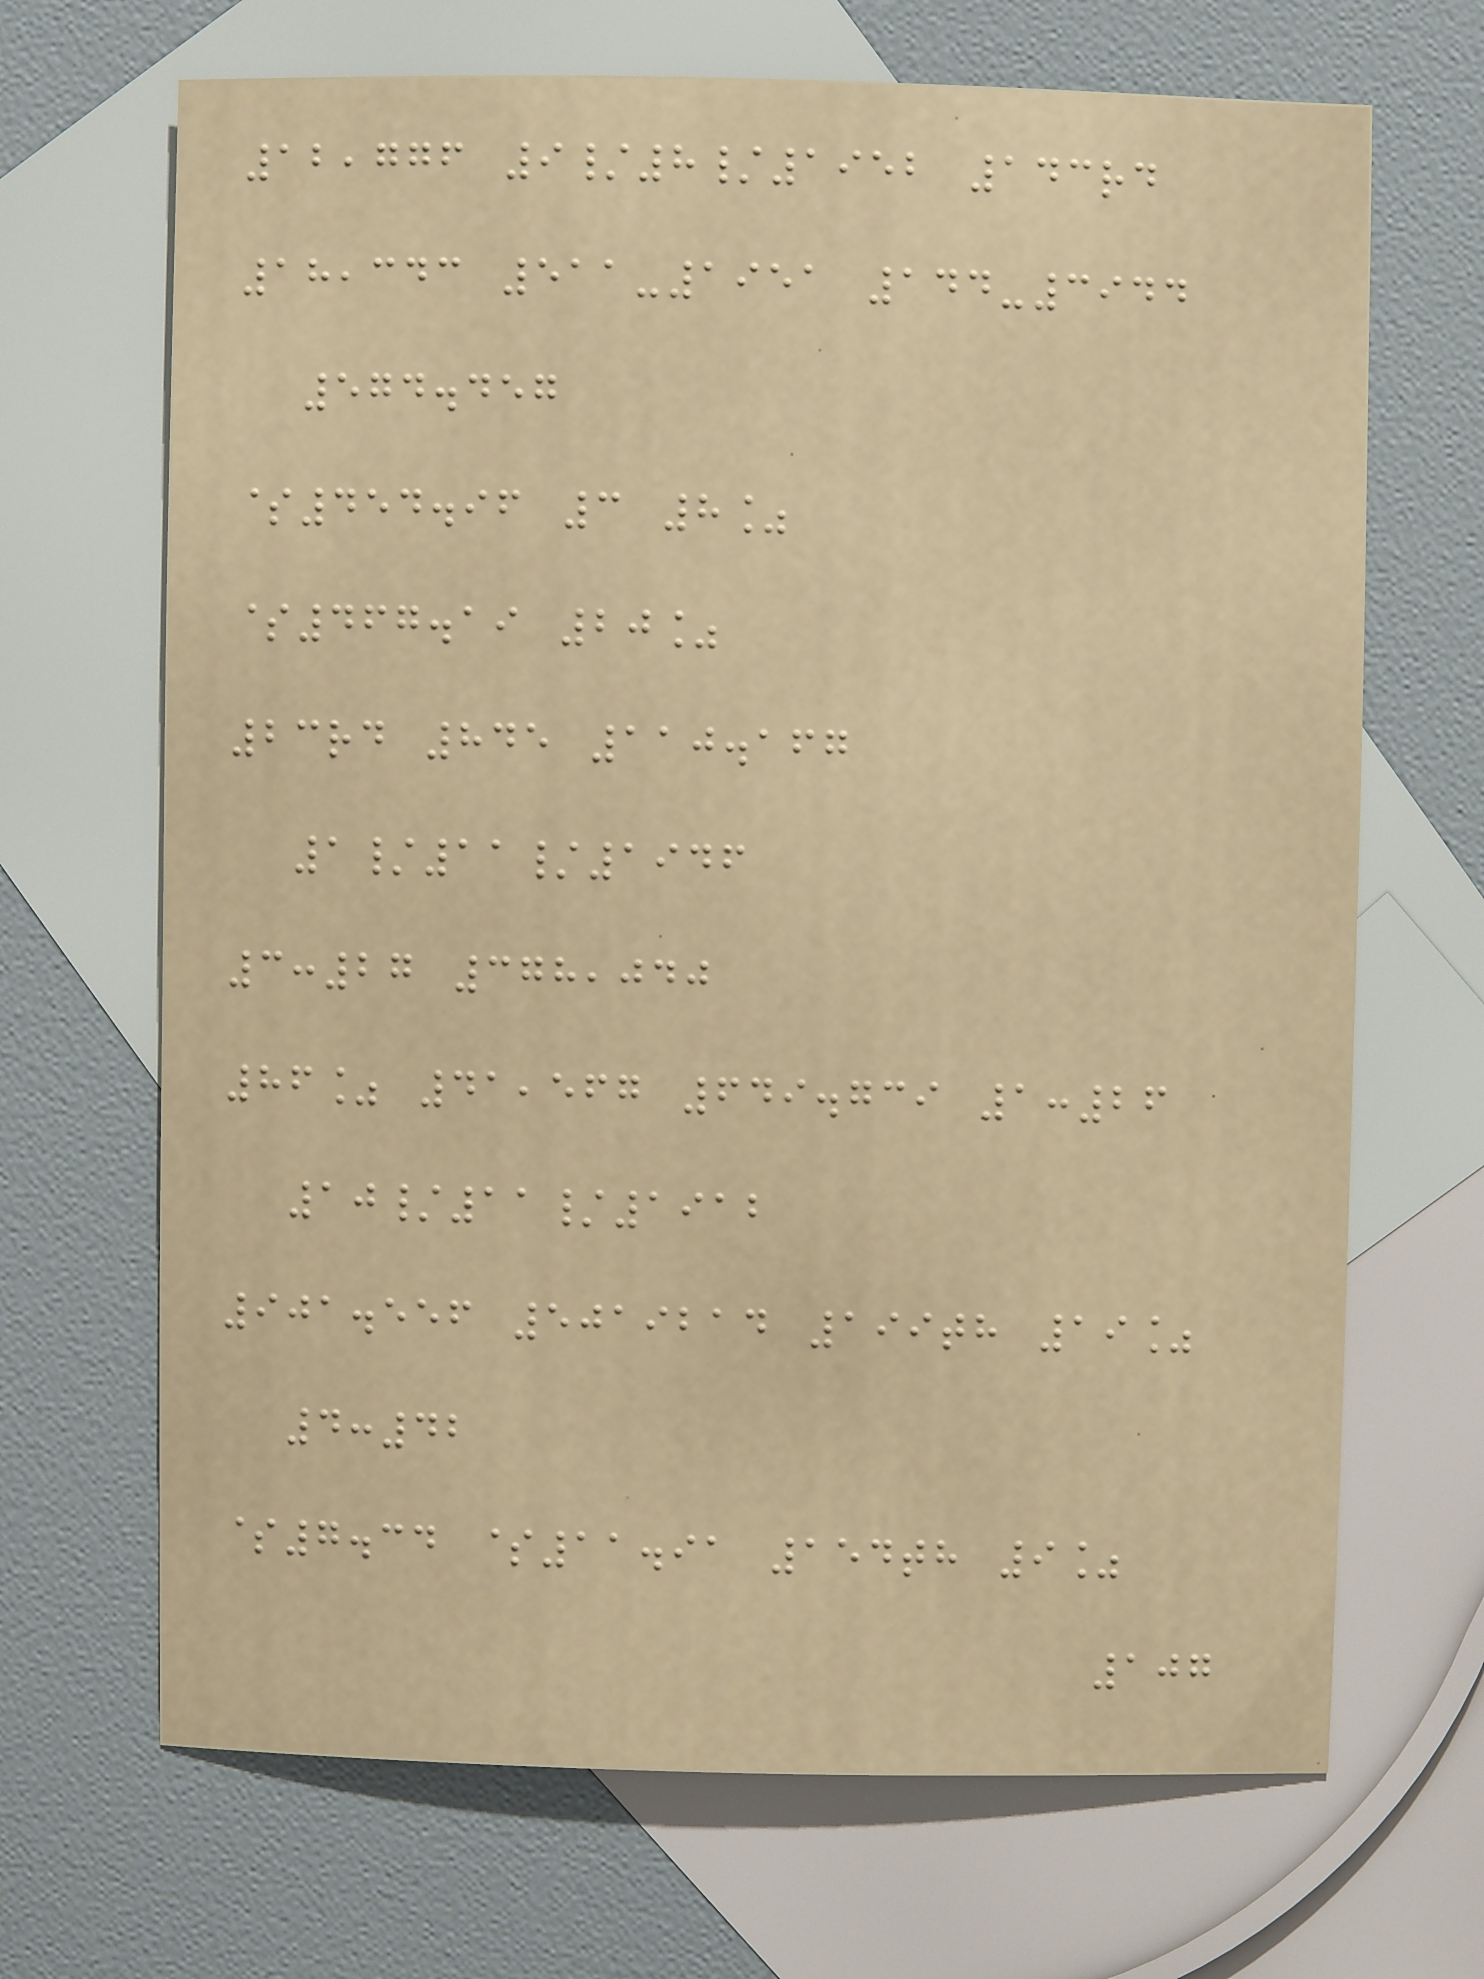12,776 9/8/1952 143rd
18,343 511-1951 144-3944
574.457
$454.96 3 8%
$467.19 20%
23rd 845 110.167
1/11/1946
3:27 378,040
86% 41,567 649.739 1:26
10/11/1912
901.556 5019214 199th 19%
4:42
$7.34 $11.91 154th 9%
107
